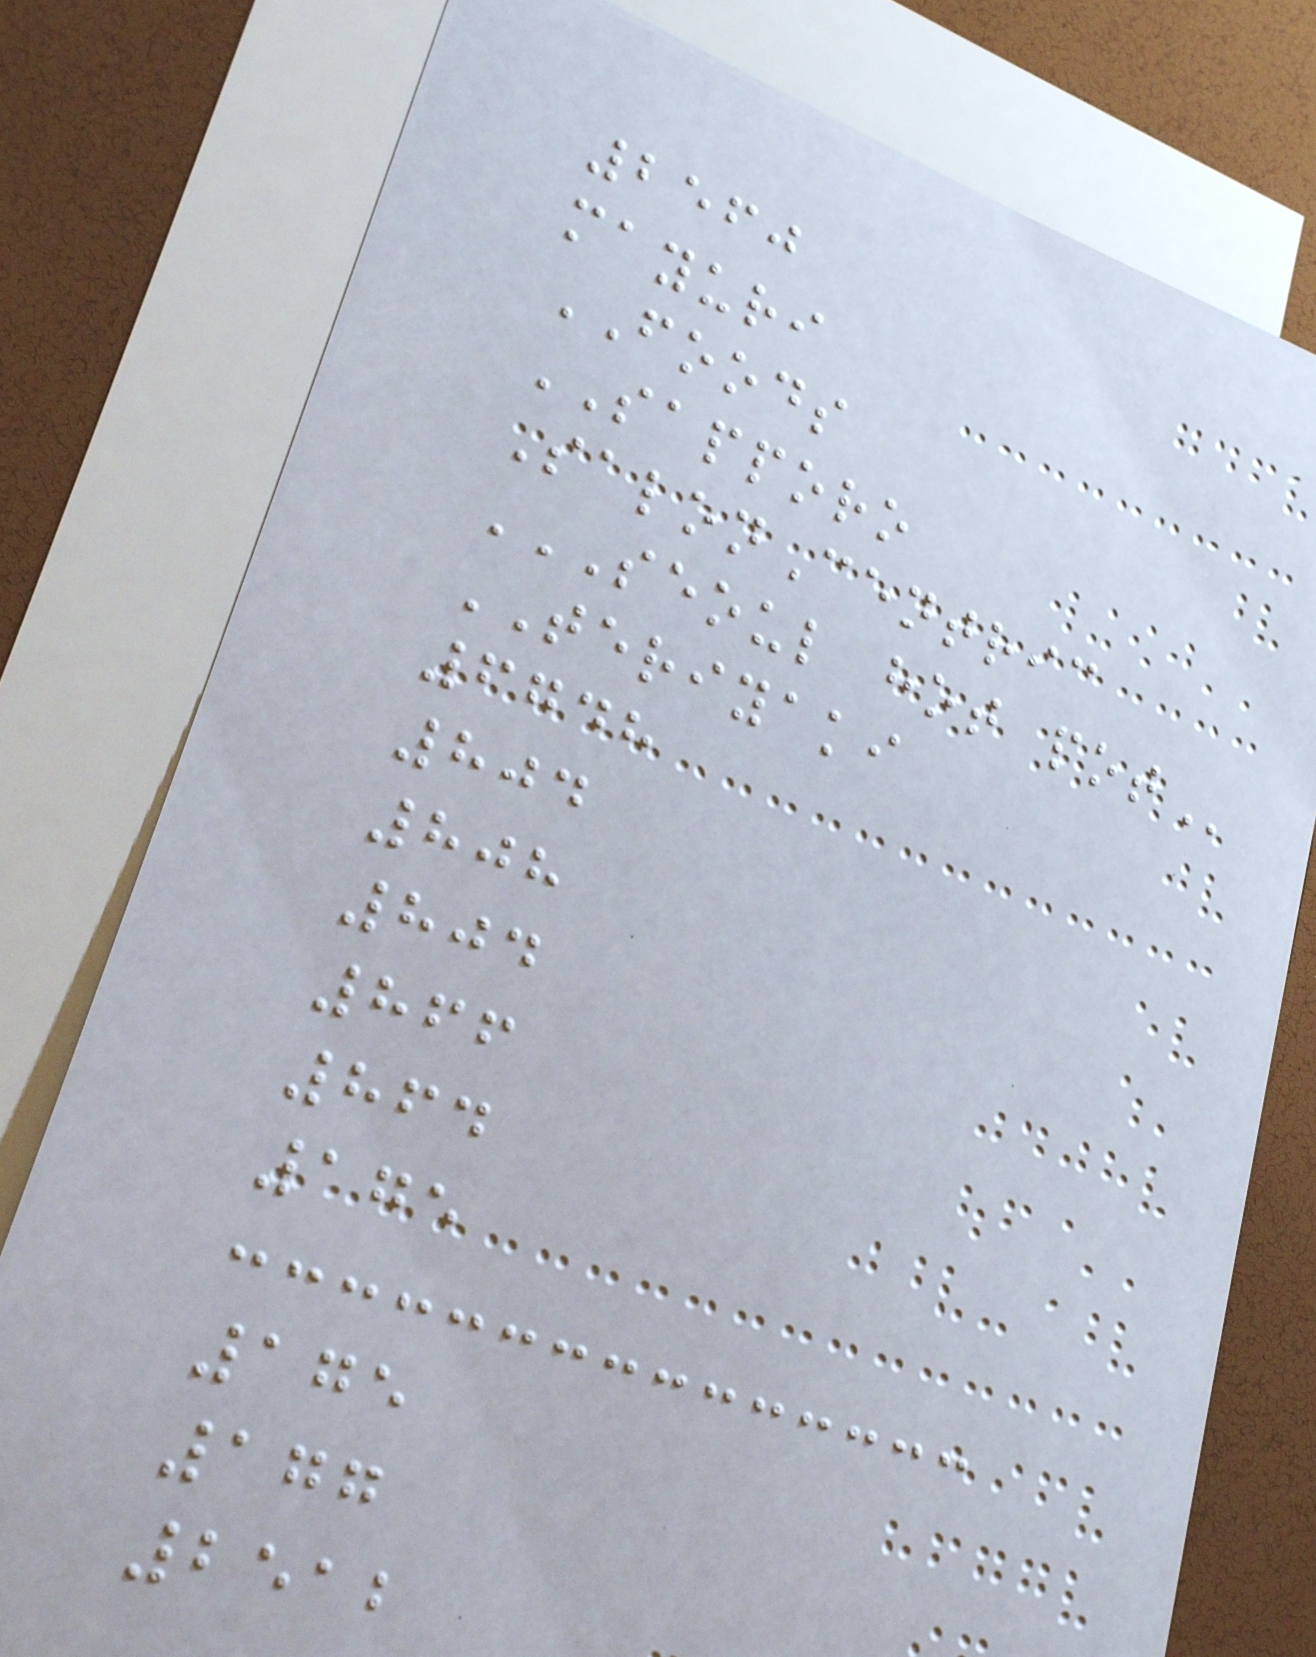2560
mayuri
FOODS
SAPPORO
SalonCentric
SEOUL HOT POT
TERIYAKI
6748
804
808
804
866
864
175
175
177
2512
